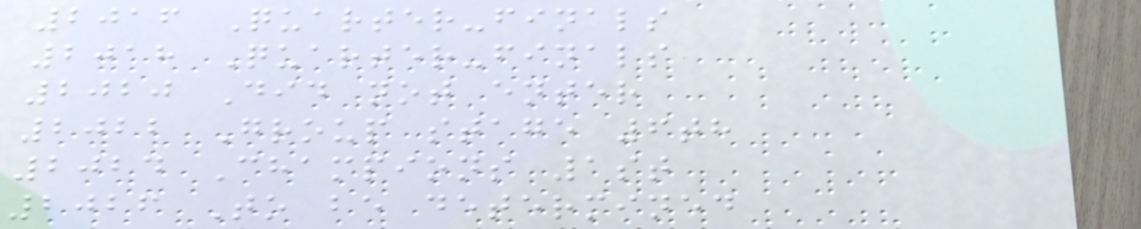2016 Quarter-finals
2018 Quarter-finals
2020 Did not enter
2022 Group stage 6th
2024 Champions 1st
2026 To be determined
